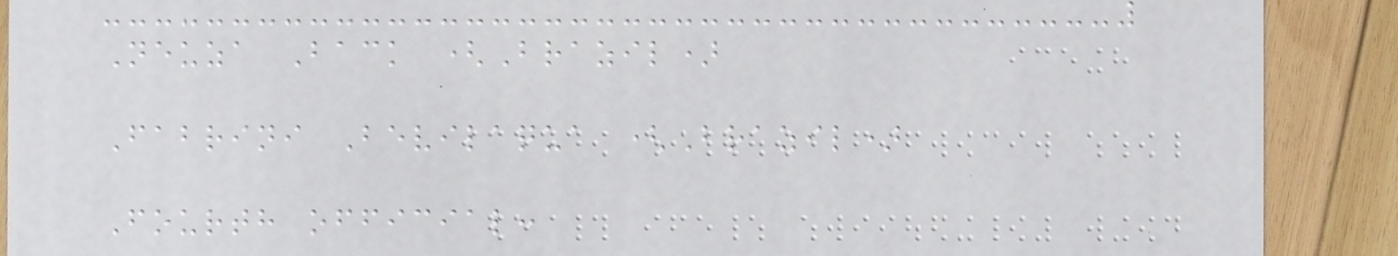Neuza Back (Brazil)
Fabrini Bevilaqua (Brazil)
Fourth official:
